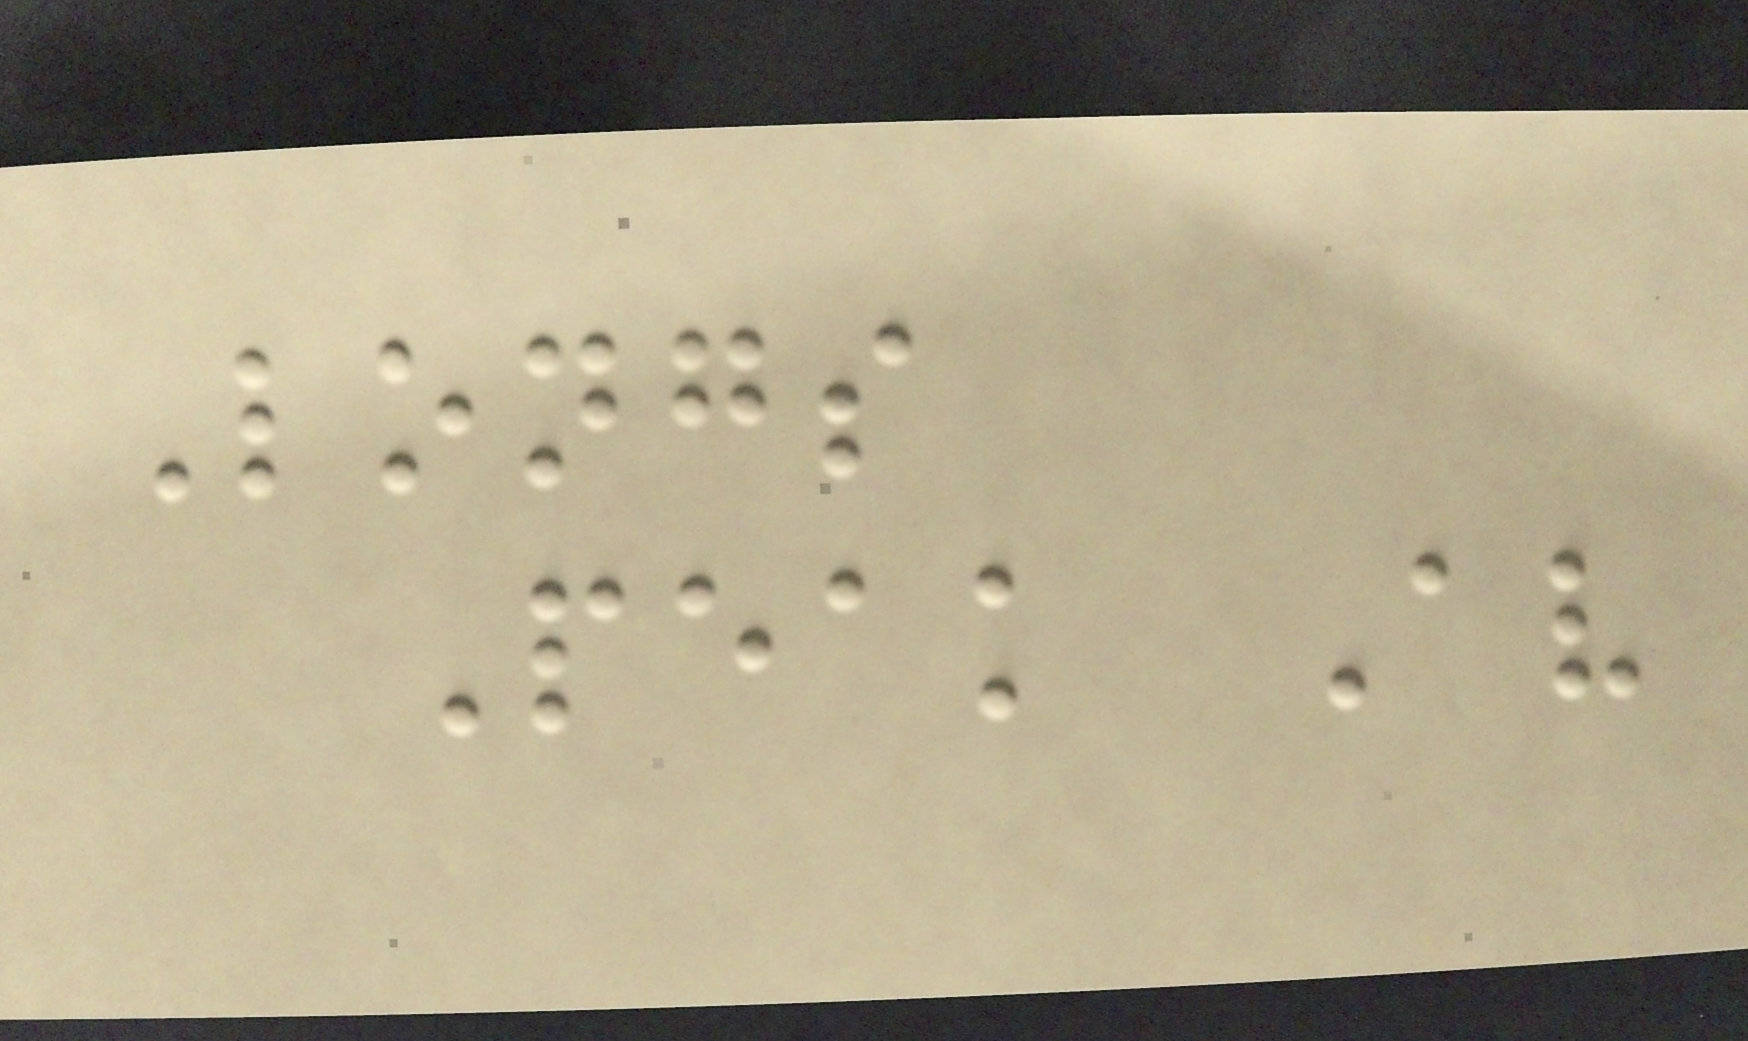Longs
Peak Av
